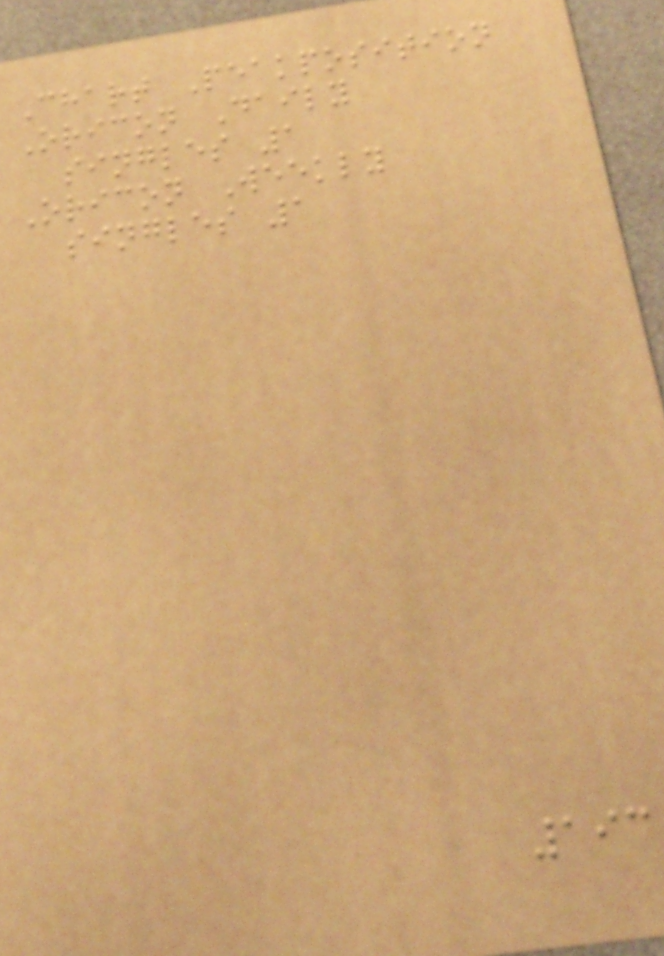Chart Peakposition
Oricon Daily
singles 1
Oricon Weekly
singles 1
193
